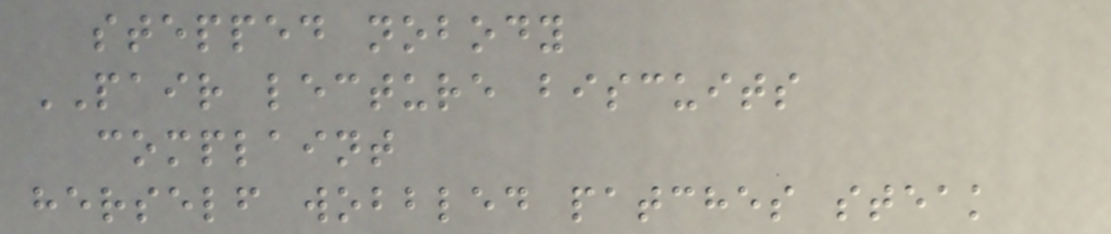stepped nobody
PAIR lecture biscuits
complaint
herself wobbled patches steak
